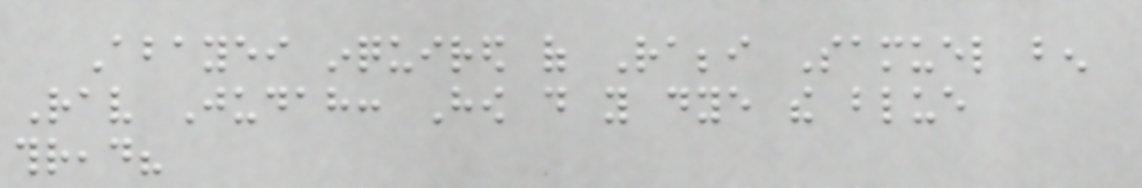Abayei inquired of Rabbi Samuel ben
Rav Judah: How do you dye the blue
thread?
